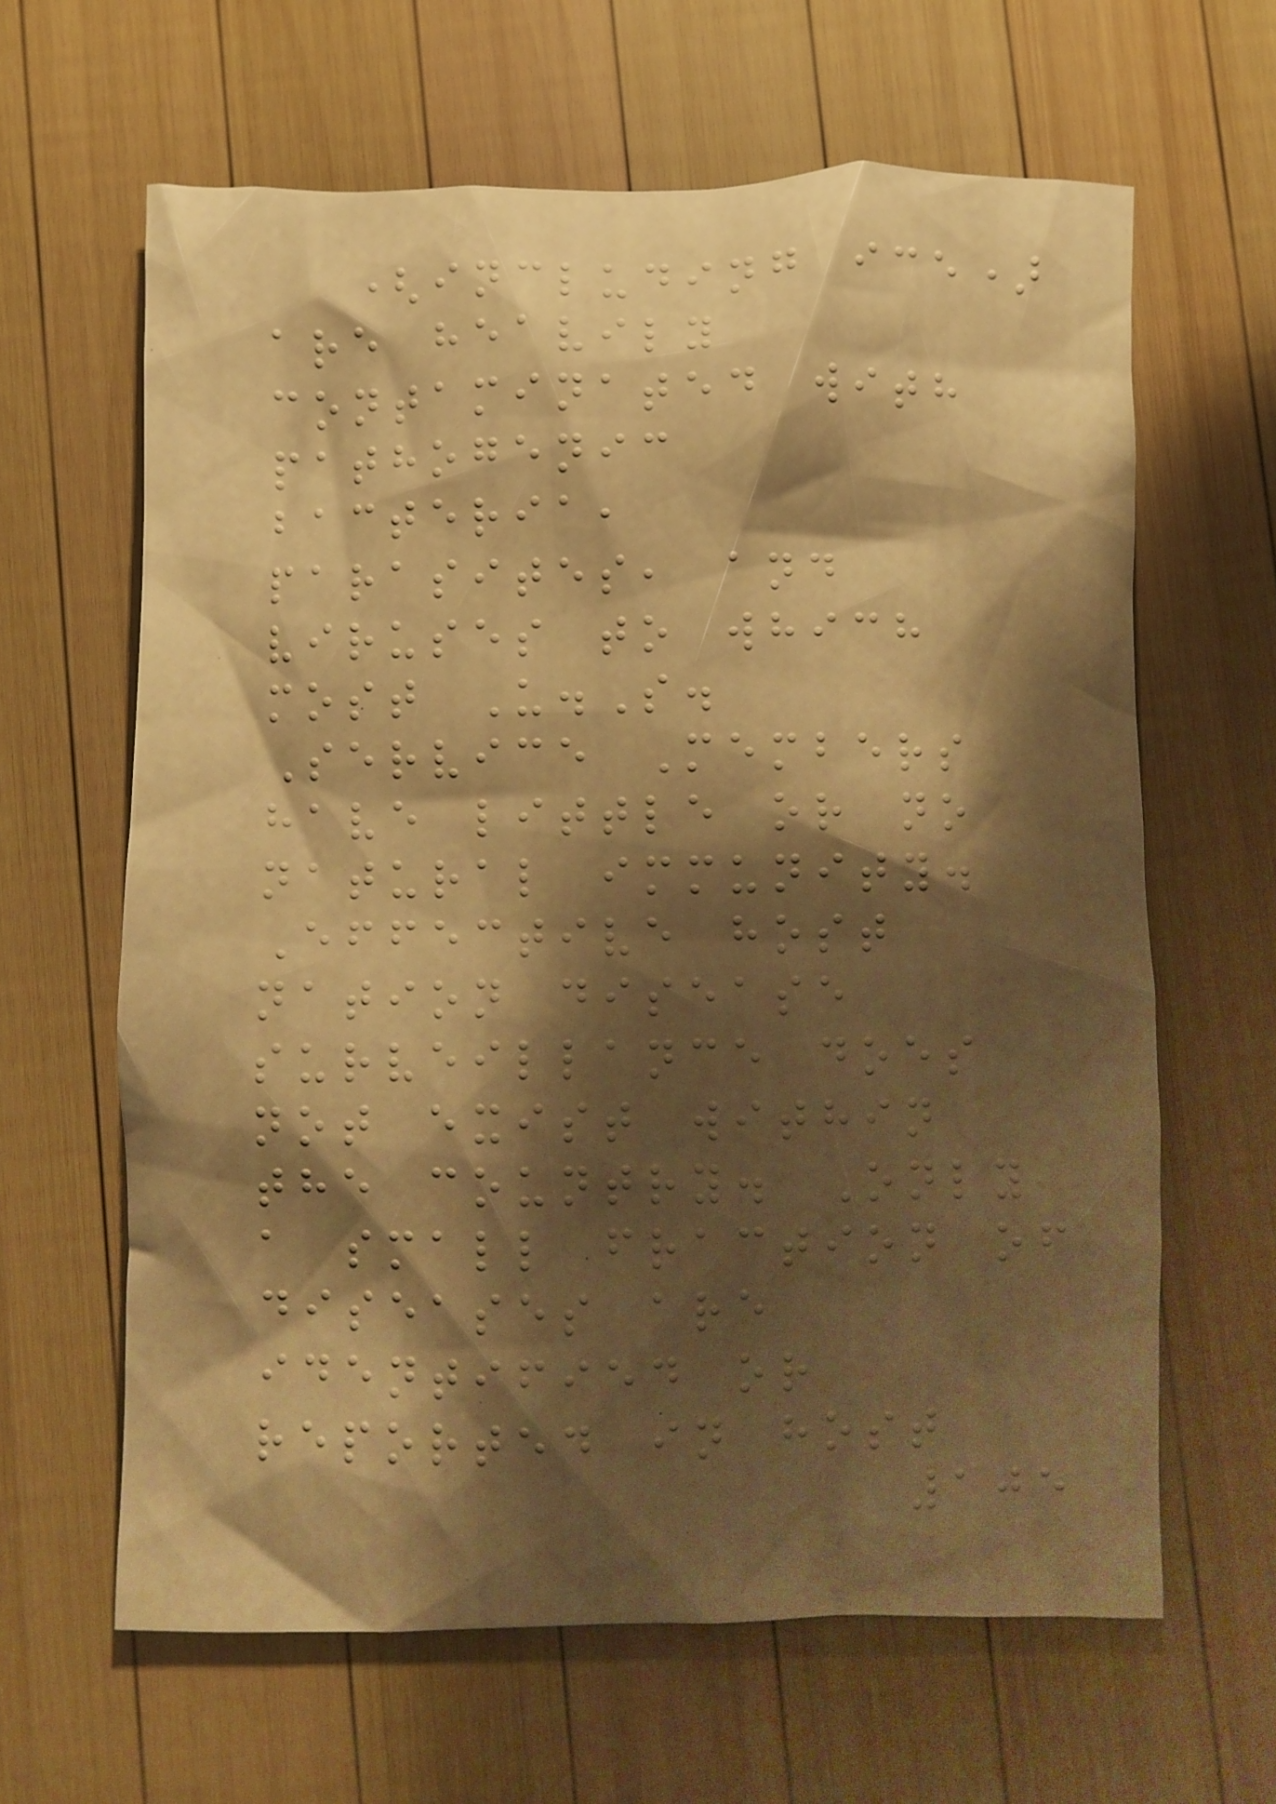(including ice)
are heavily
contaminated with
pathogenic
bacteria,
parasites, and
viruses to which
most U.S.
Service Members
have little or no
natural immunity.
Effective host
nation disease
surveillance does
not exist within
the country. Only
a small fraction of
diseases are
identified or
reported in host
105
